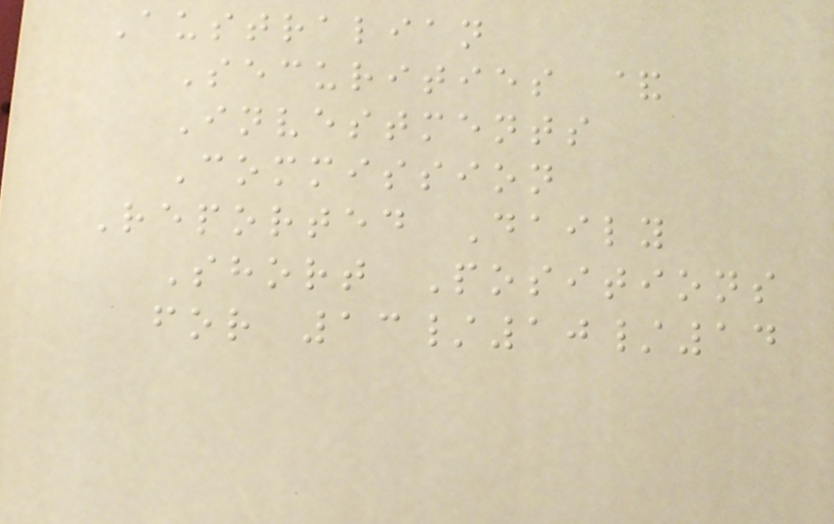Australian
Securities &
Investments
Commission
Reported Daily
Short Positions
for 13/10/14
